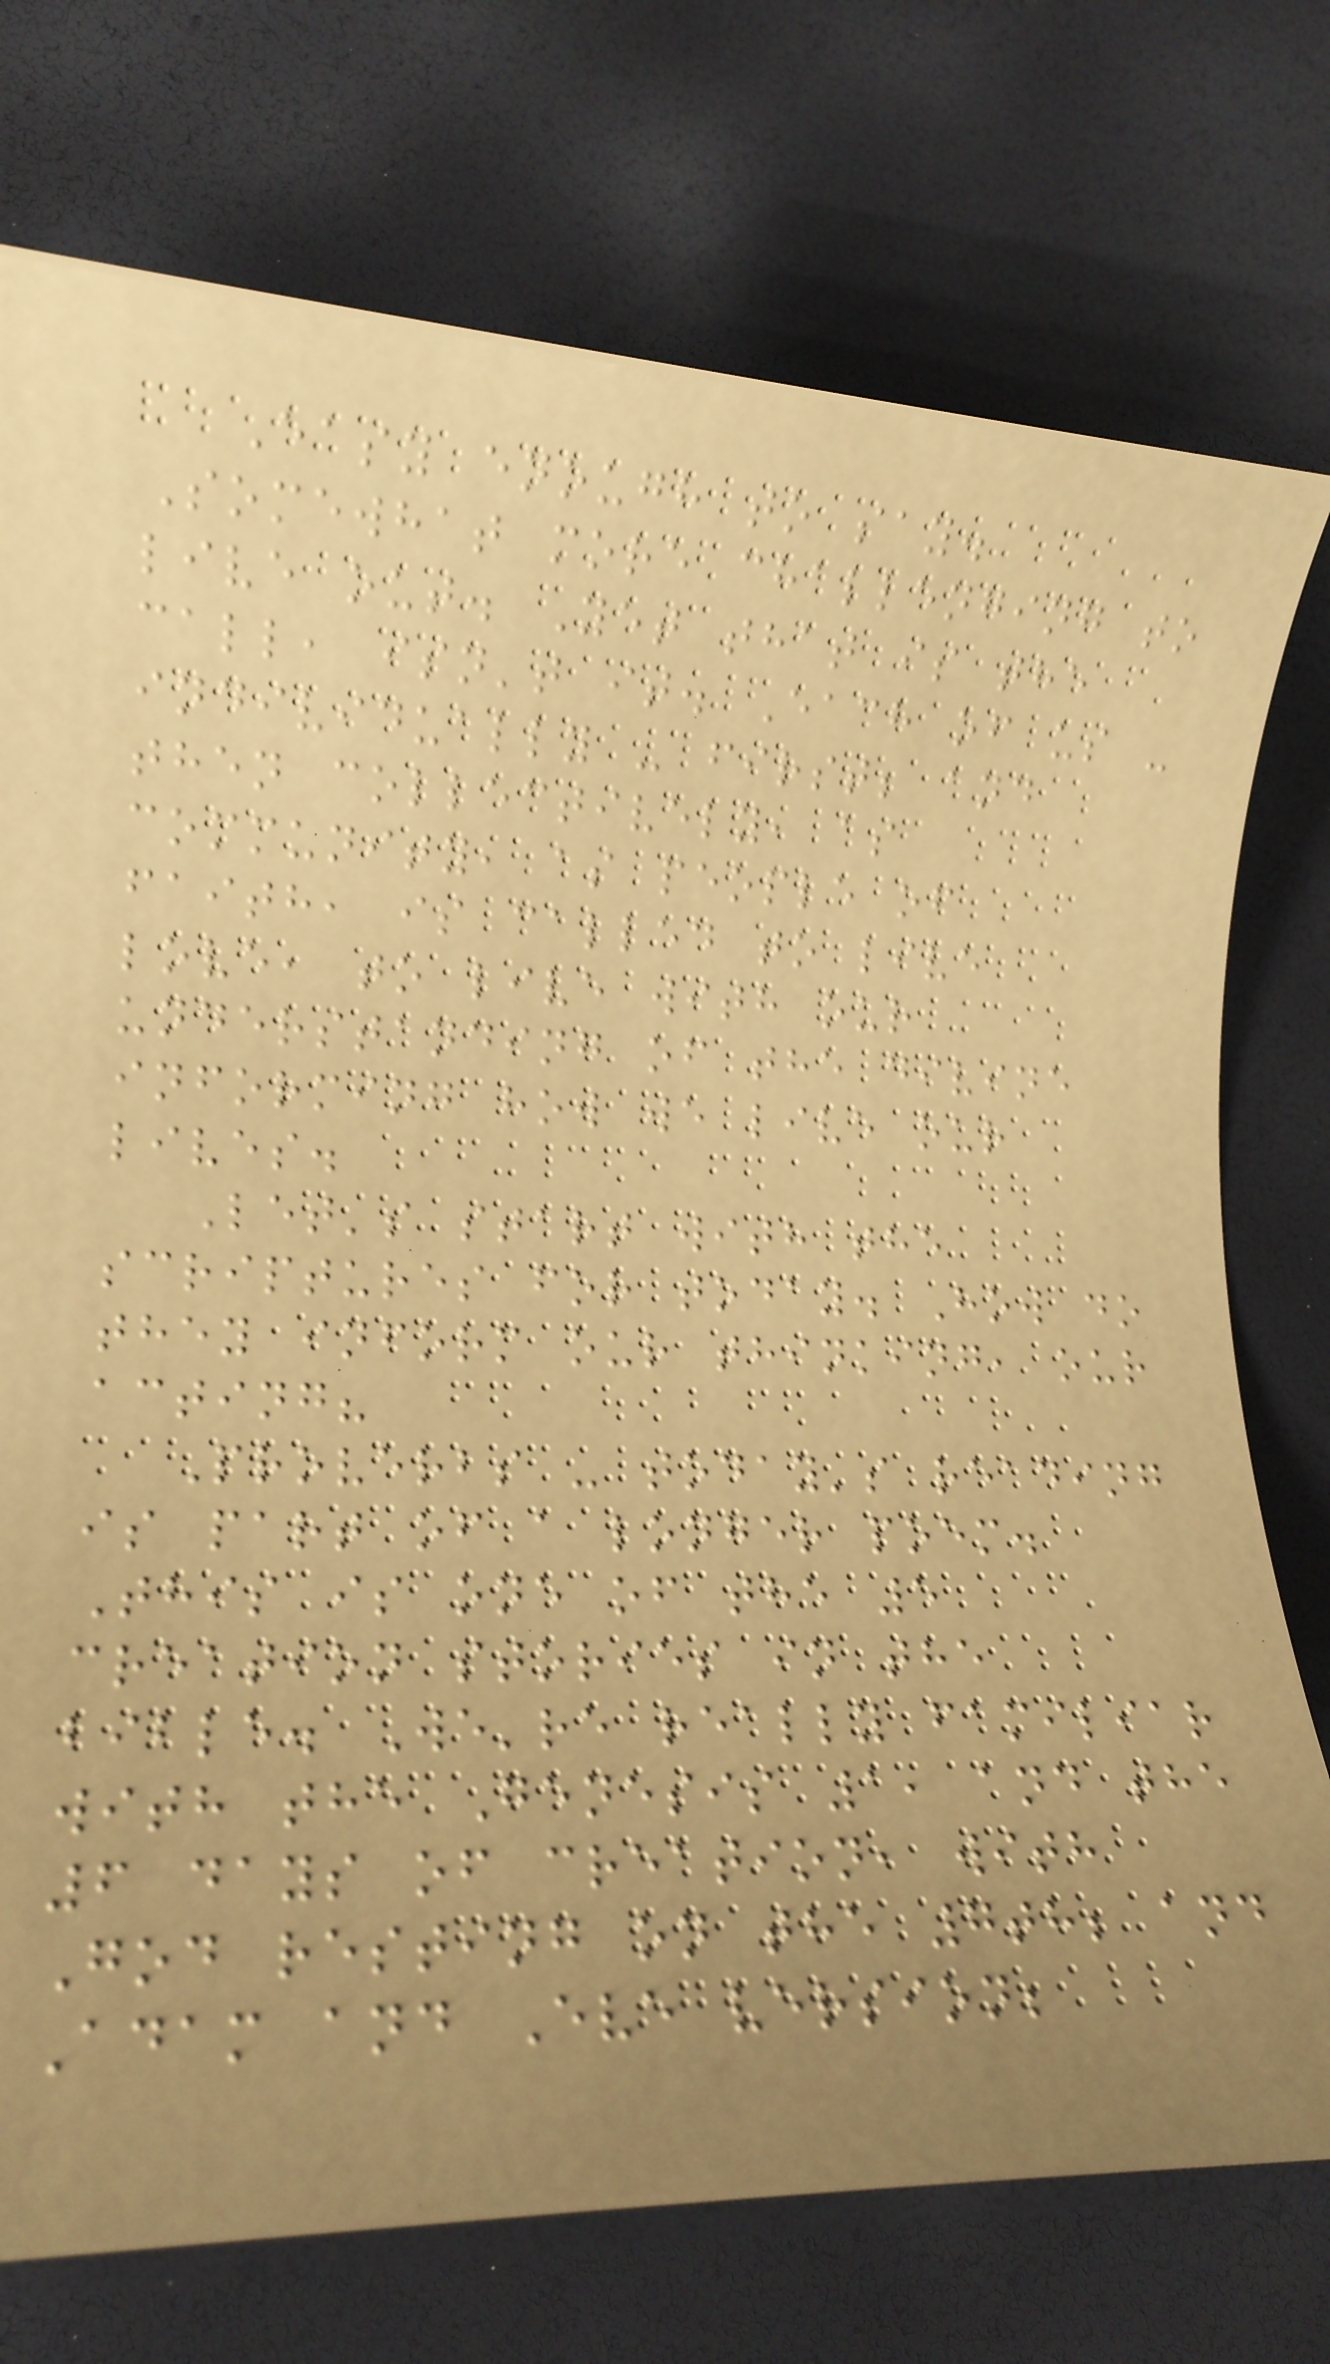Easy enough to say.
Somewhat more challenging to
live out. Yet that is the
call, isn't it. Each of us -
individually - first; and
then collectively, as
community, as people of
faith, is called to live
love, to live with our
understanding of the divine
informing how we live our
lives.
Let's start with the
scriptures for today. How do
they inform our thinking, our
acting?
Proverbs - today's reading
is part of a longer poem.
This is one of the 5
creation stories in the
bible. We're really familiar
with the Genesis 1, and the
6 days of creation, with
God resting on the 7th; and
Adam and Eve version;
